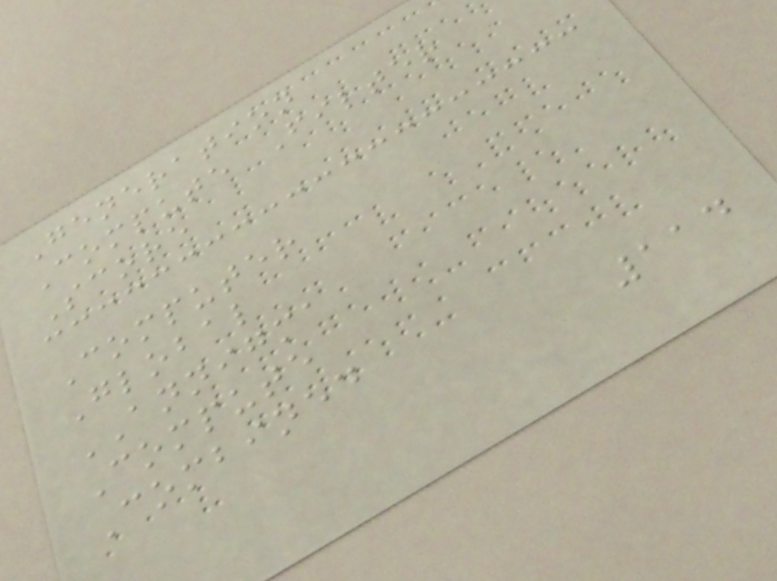Generation
Compute Filter
Score
Computer
Global
ANNIGMA
Compute
Combined
114
